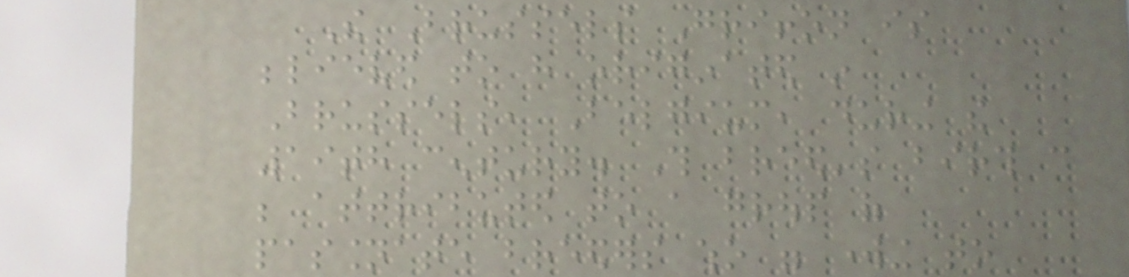The Brussels Griffon is
believed to have originated in
Brussels, Belgium, during the
19th century. This breed's birth can
be attributed to a group of
passionate breeders who were working to
